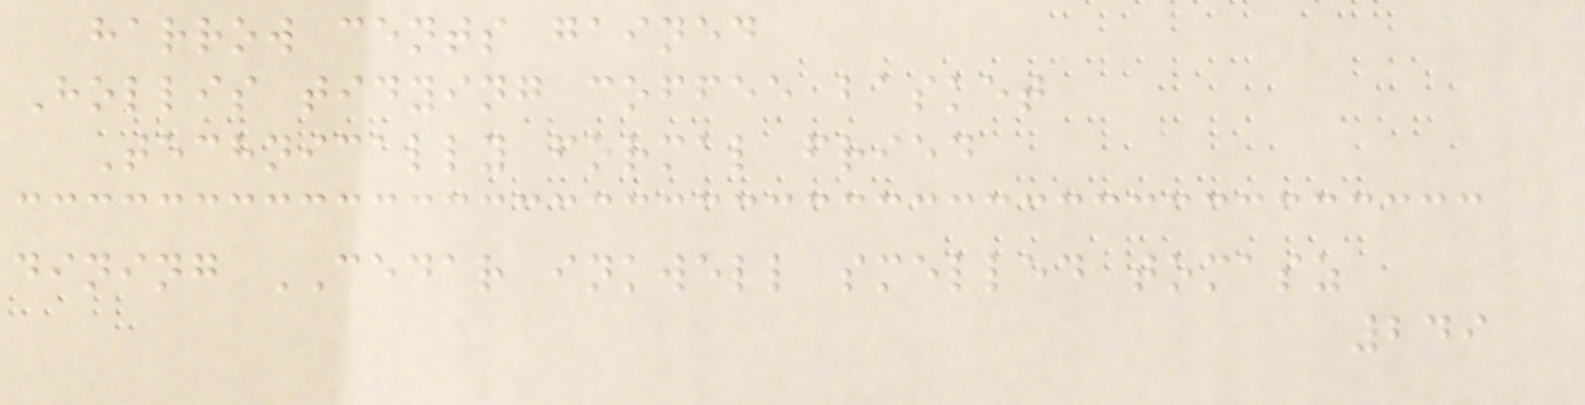harrow cents gained
Hollis tidying coffee basket
Technically formal fried
dining CEDAR inkwell smelled tomasz
249
